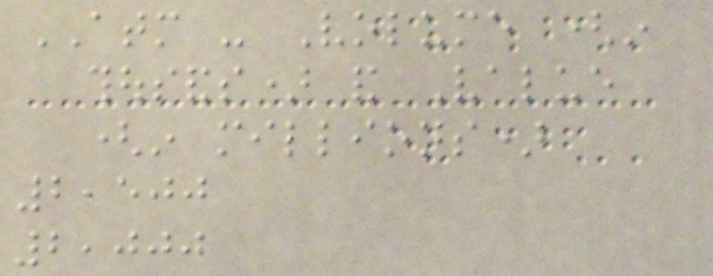ATM - Volume (in
thousands) and Value
(in millions)
2,500
2,000
